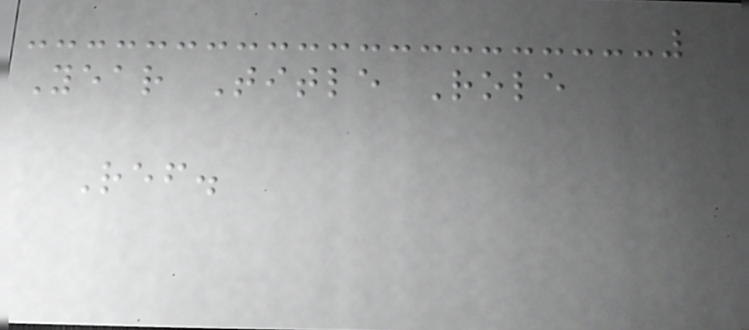Year Title Role
Ref.
